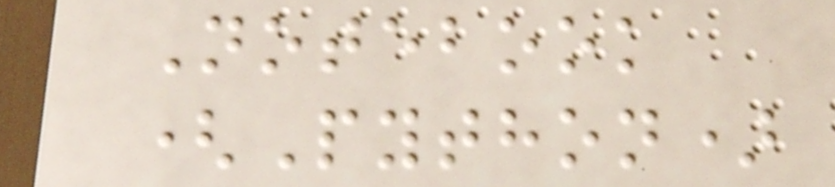Notebook
(Python)
